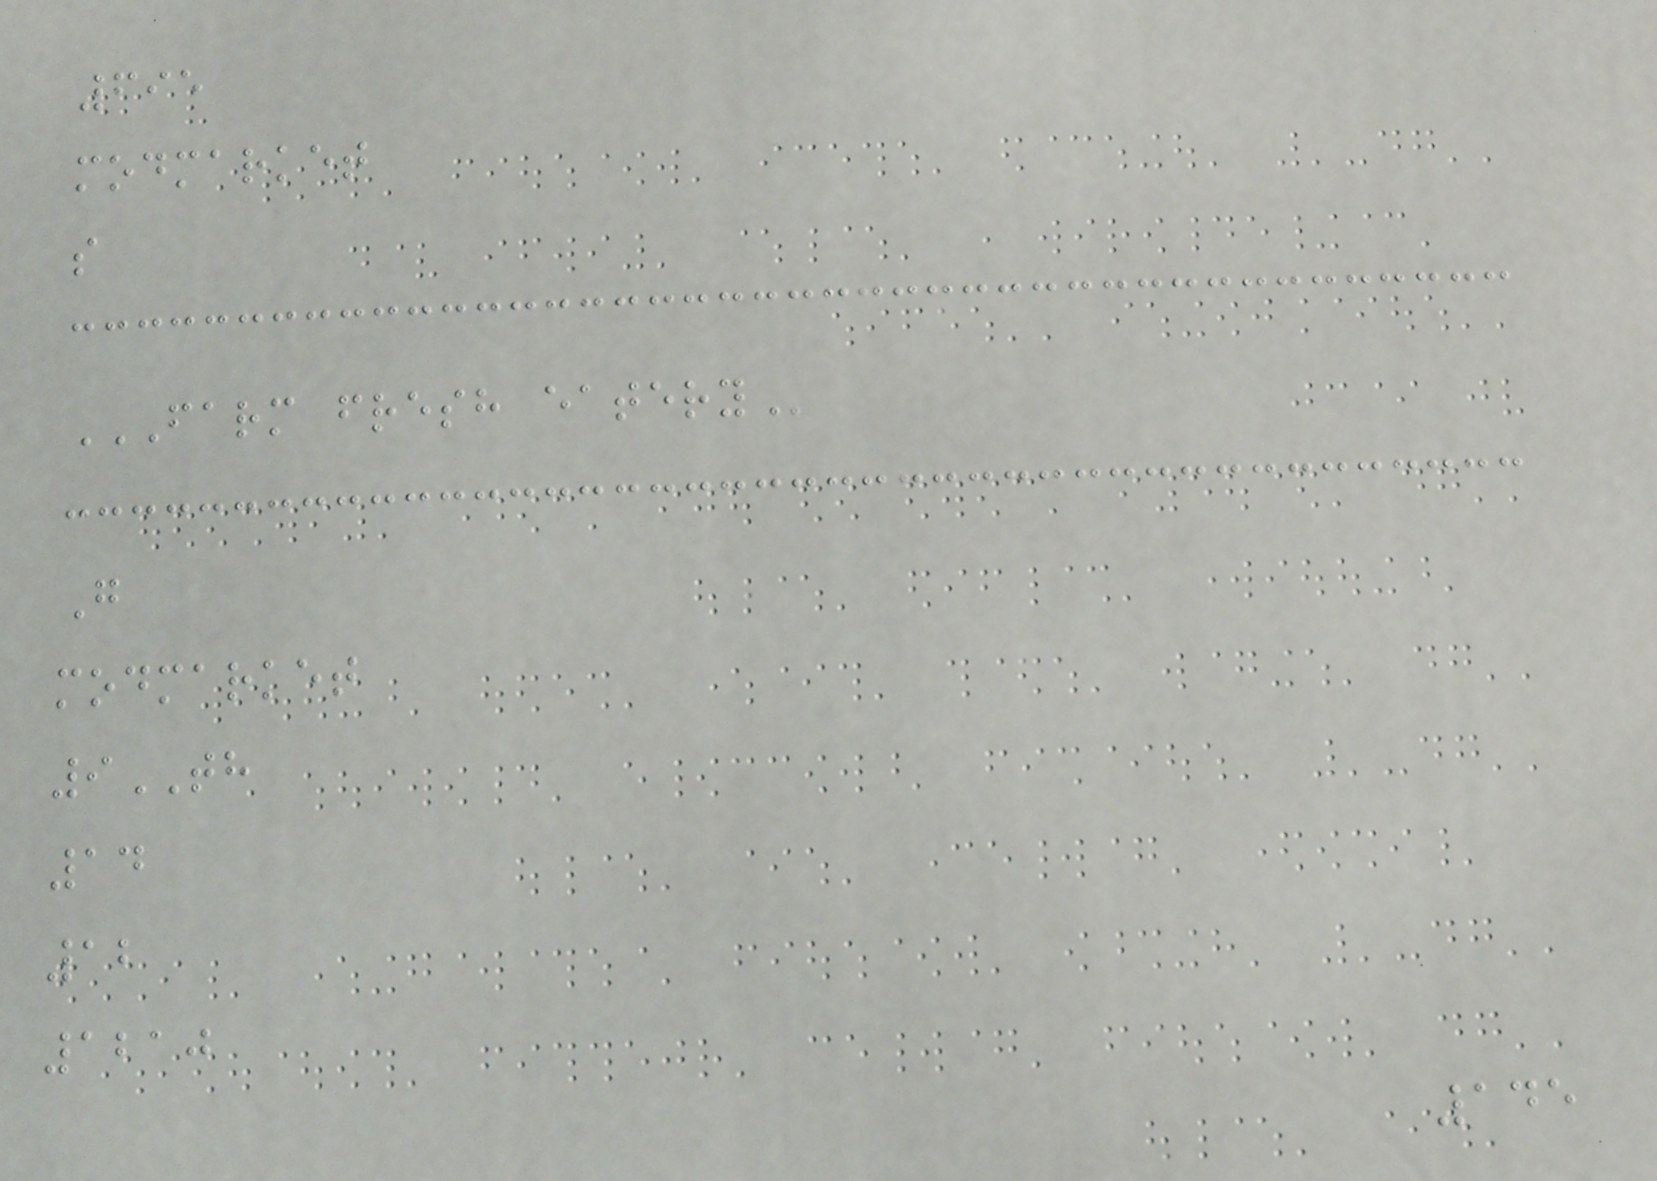695
modmarket
s
FARM FRESH EATERY
G
modmarket
9TH
14
12
1210
145
